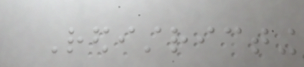Redistricting
